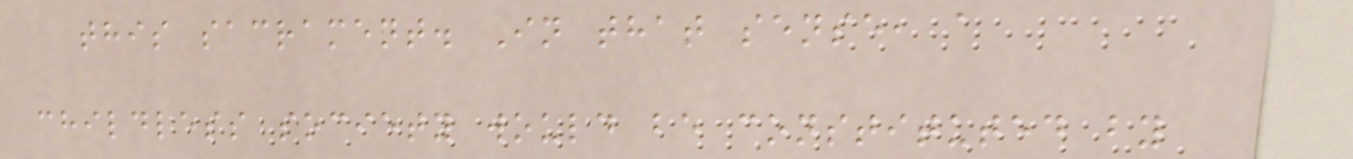this sacrament. In that sense, a
childless society would be constituted by
